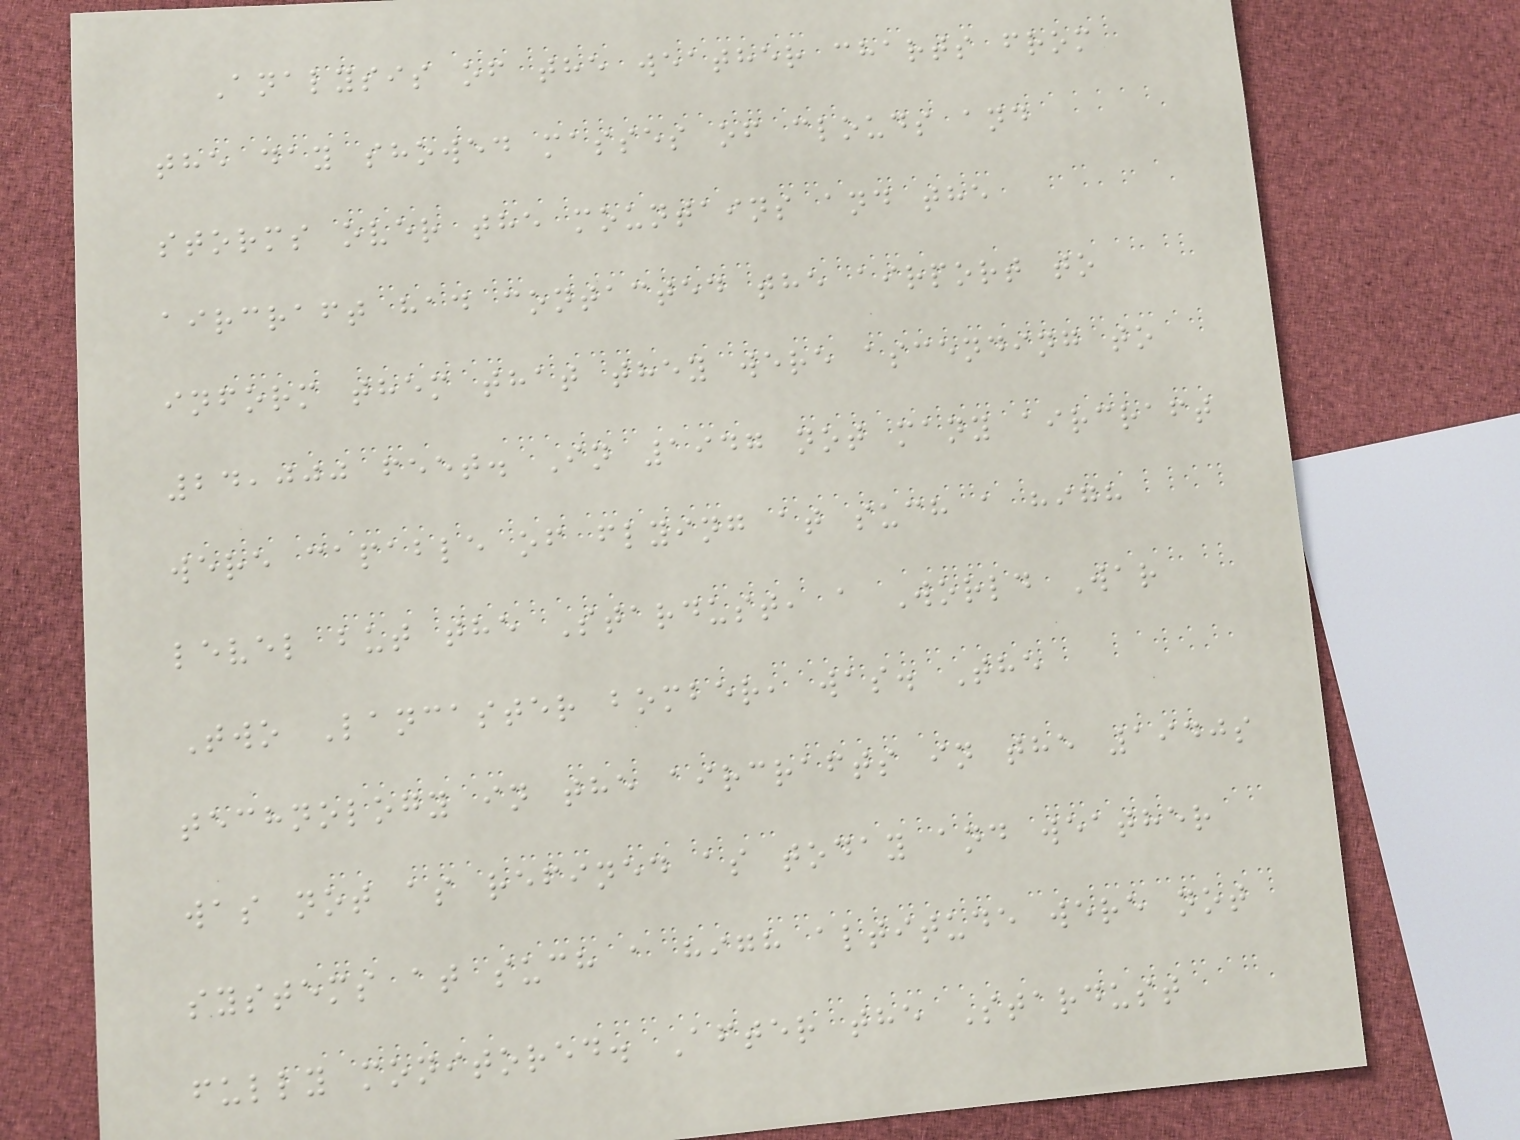Analysis of the weather charts from
the day showed masses of clouds and
storms over the mountains and the
aircraft had contacted the airport to
inform them that they were ascending to
24,000 feet. In 1947 not many aircraft
were capable of flying at such a high
level but the Stardust, a World War
Two Lancaster bomber, was. The
technology in the aircrafts in the 1940s
was not as refined as today and weather
systems at such a high altitude were not
fully monitored. After the Stardust
